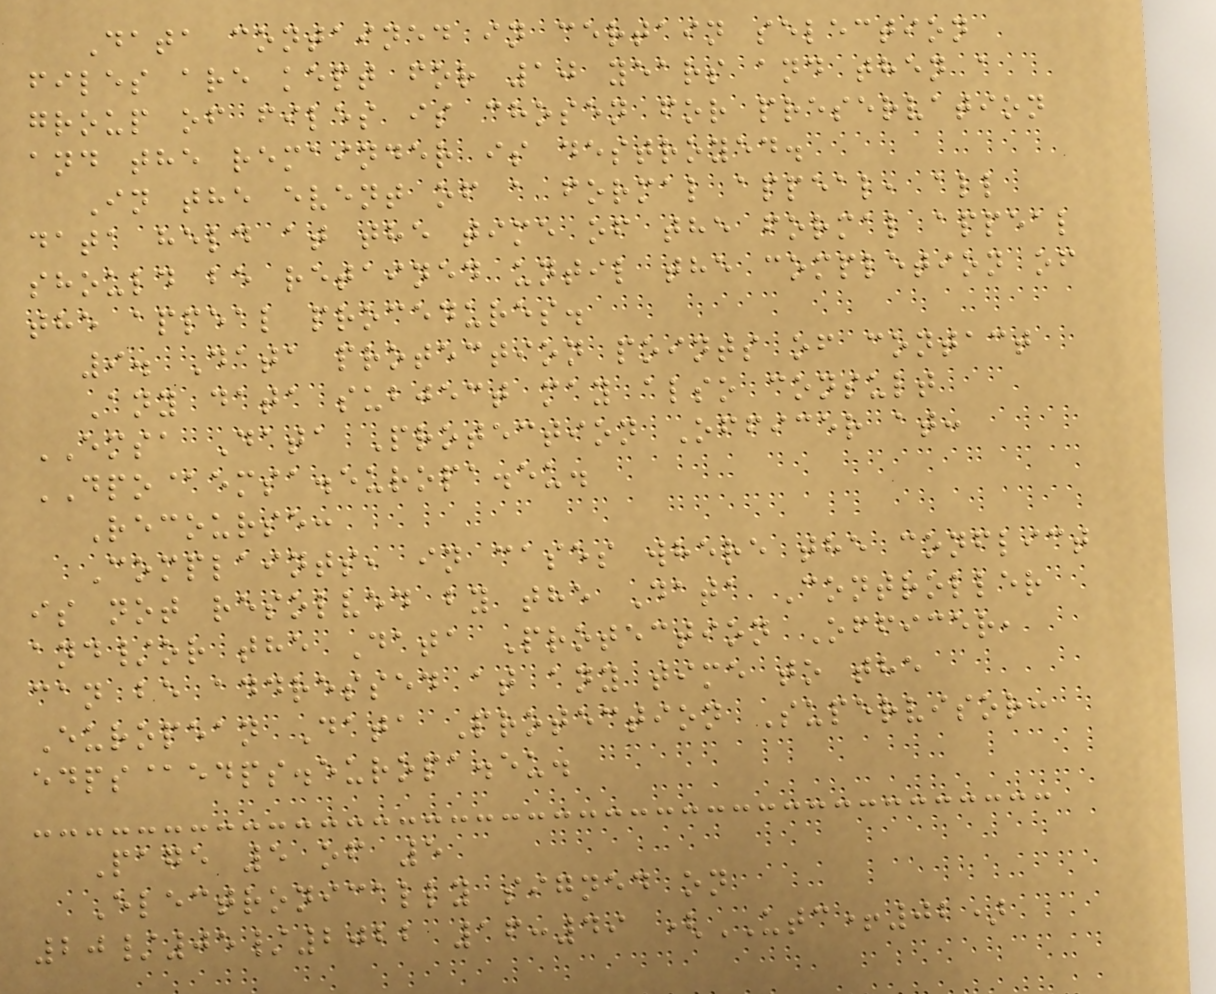Data contained in certain selection
files are kept for 10 years and then a
group of files is chosen for preservation
and the remainder is destroyed.
In the event of a formal appeal, all
data held at the time of the formal appeal
should be retained until the completion of
the appeal procedures.
9. Data protection points of contact
Any data subject may also consult
EMSA Data Protection Officer at:
DPO@emsa.europa.eu.
Recourse:
Complaints, in cases where the conflict
is not resolved by the Data Controller
and/or the Data Protection Officer,
can be addressed at any time to the
European Data Protection Supervisor:
edps@edps.europa.eu.
Page 5 of 5
Electronically signed on
20/05/2022 16:49 (UTC+02)
